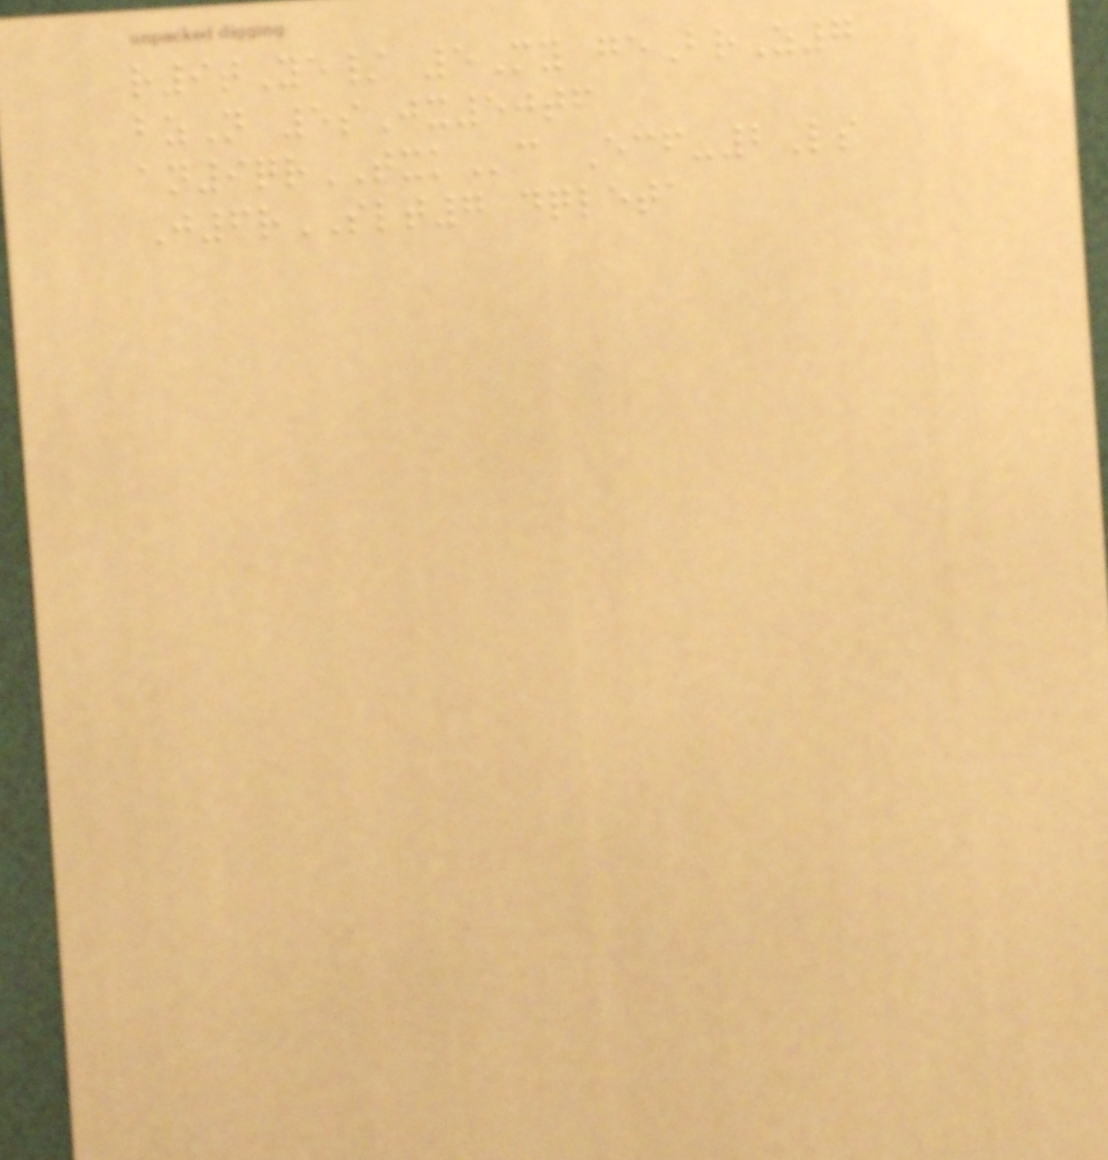r9tYe/ 5My geBrZ7
bzN 5sJx50tf
an9qrTXKc Ecf-2Ls
J6rSLT7 dqleta
